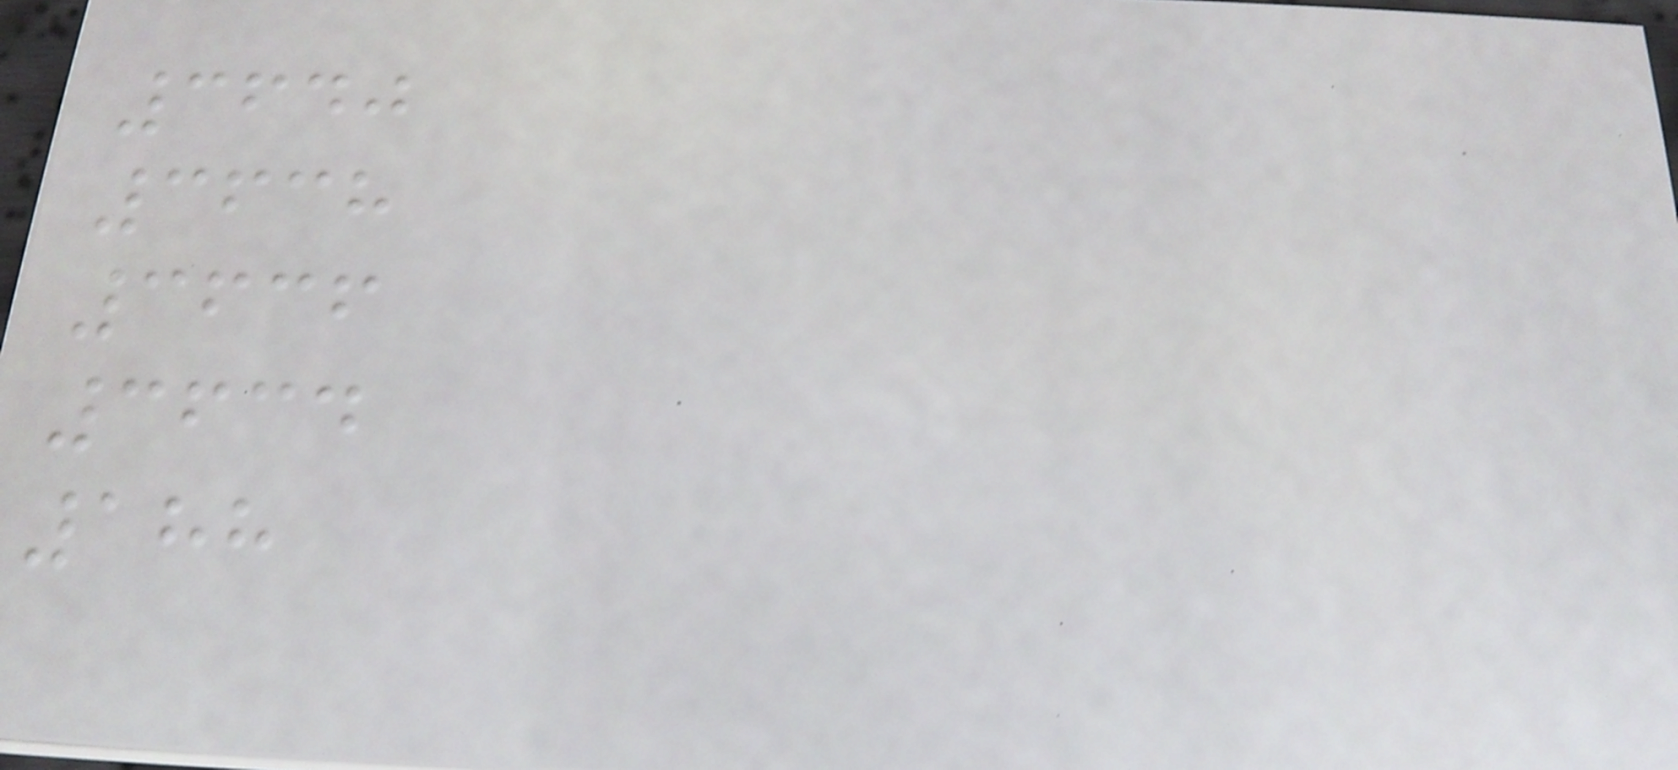3640
3638
3636
3634
188
